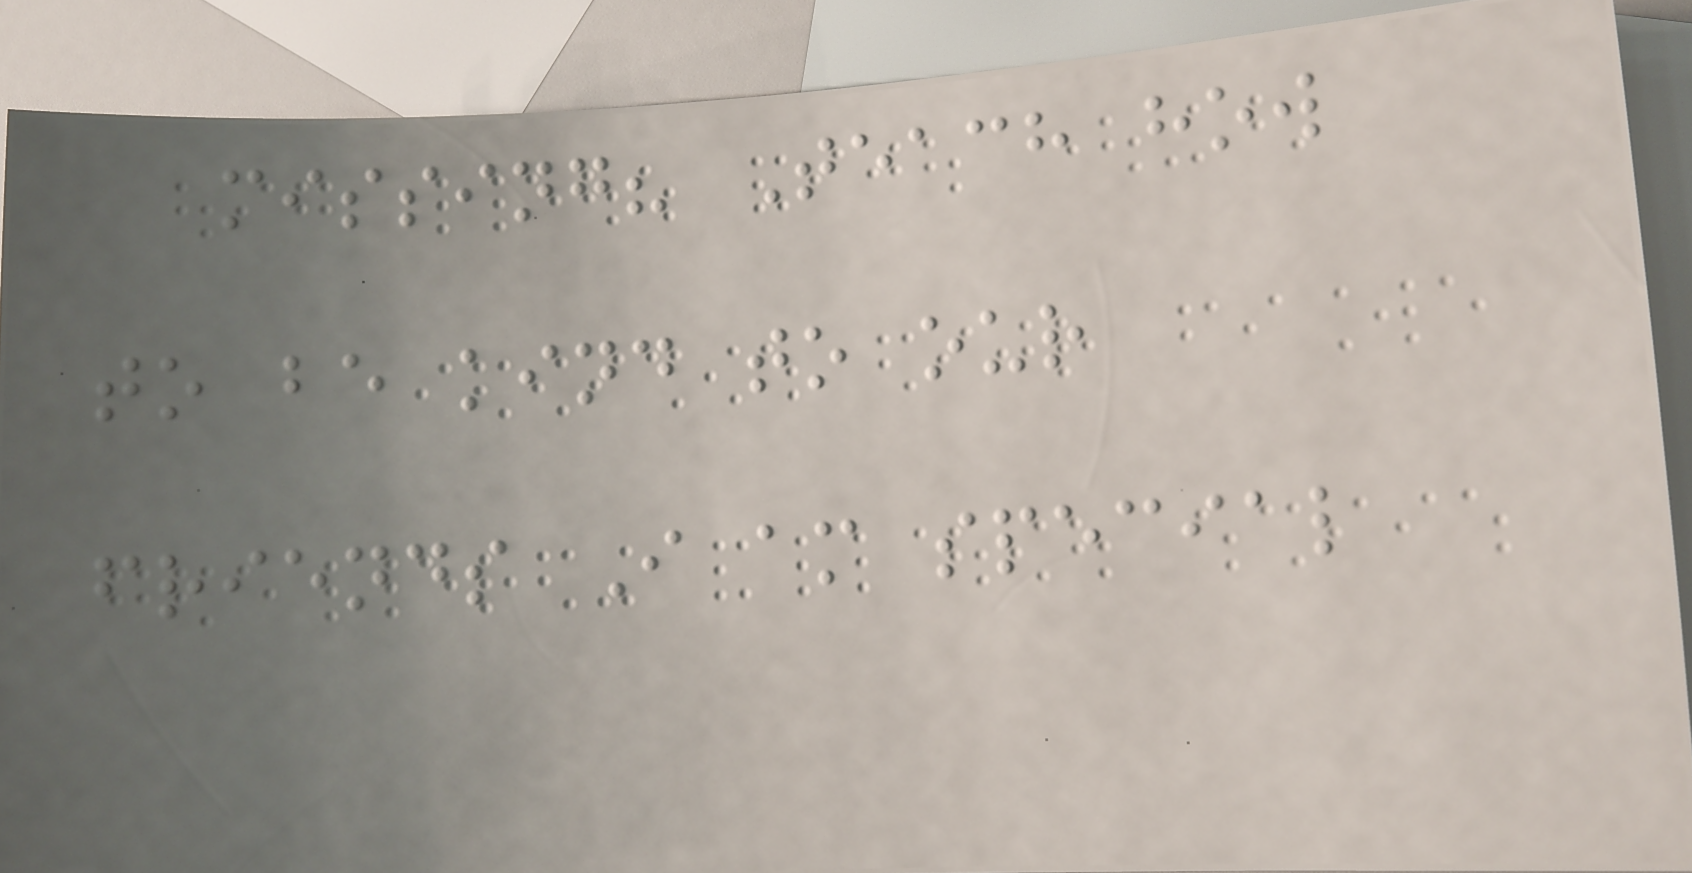missing? Teach how
to be kind to our
friends I am special
